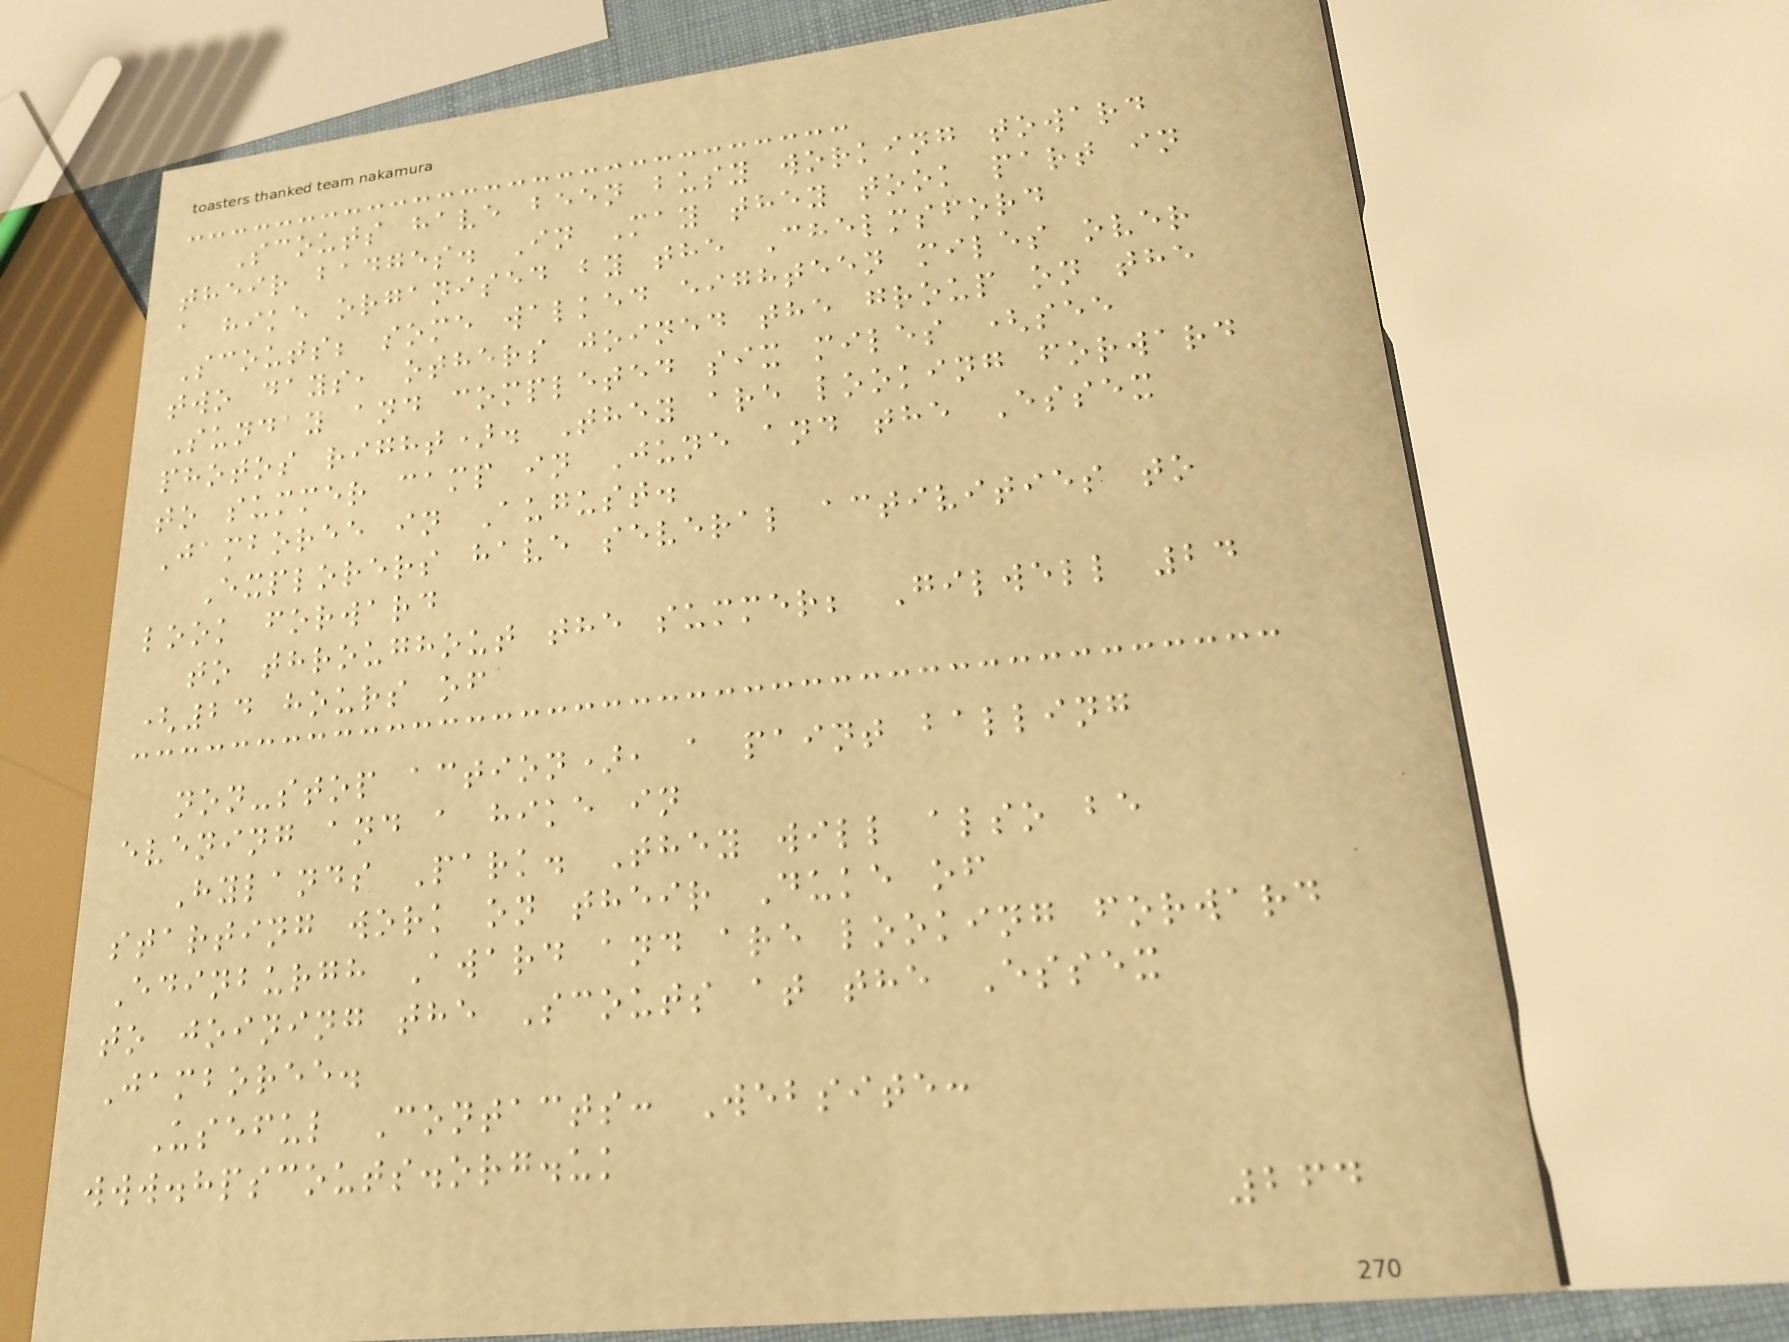Scouts have been busy working toward
their badges. In May they took part in
a hike organised by the Chelmsford
Scouts; some walked eighteen miles over
two days, others joined the group on the
Sunday and completed six miles (see
photos right). They are looking forward
to summer camp in June and the Essex
Jamboree in August.
Explorers have several activities to
look forward
to throughout the summer; Gilwell 24
(24 hours of
non-stop action), a paint balling
evening and a hike in
Hylands Park. They will also be
starting work on their Duke of
Edinburgh Award and are looking forward
to joining the Scouts at the Essex
Jamboree.
Useful Contacts: Website:
www.hpscouts.org.uk
264
